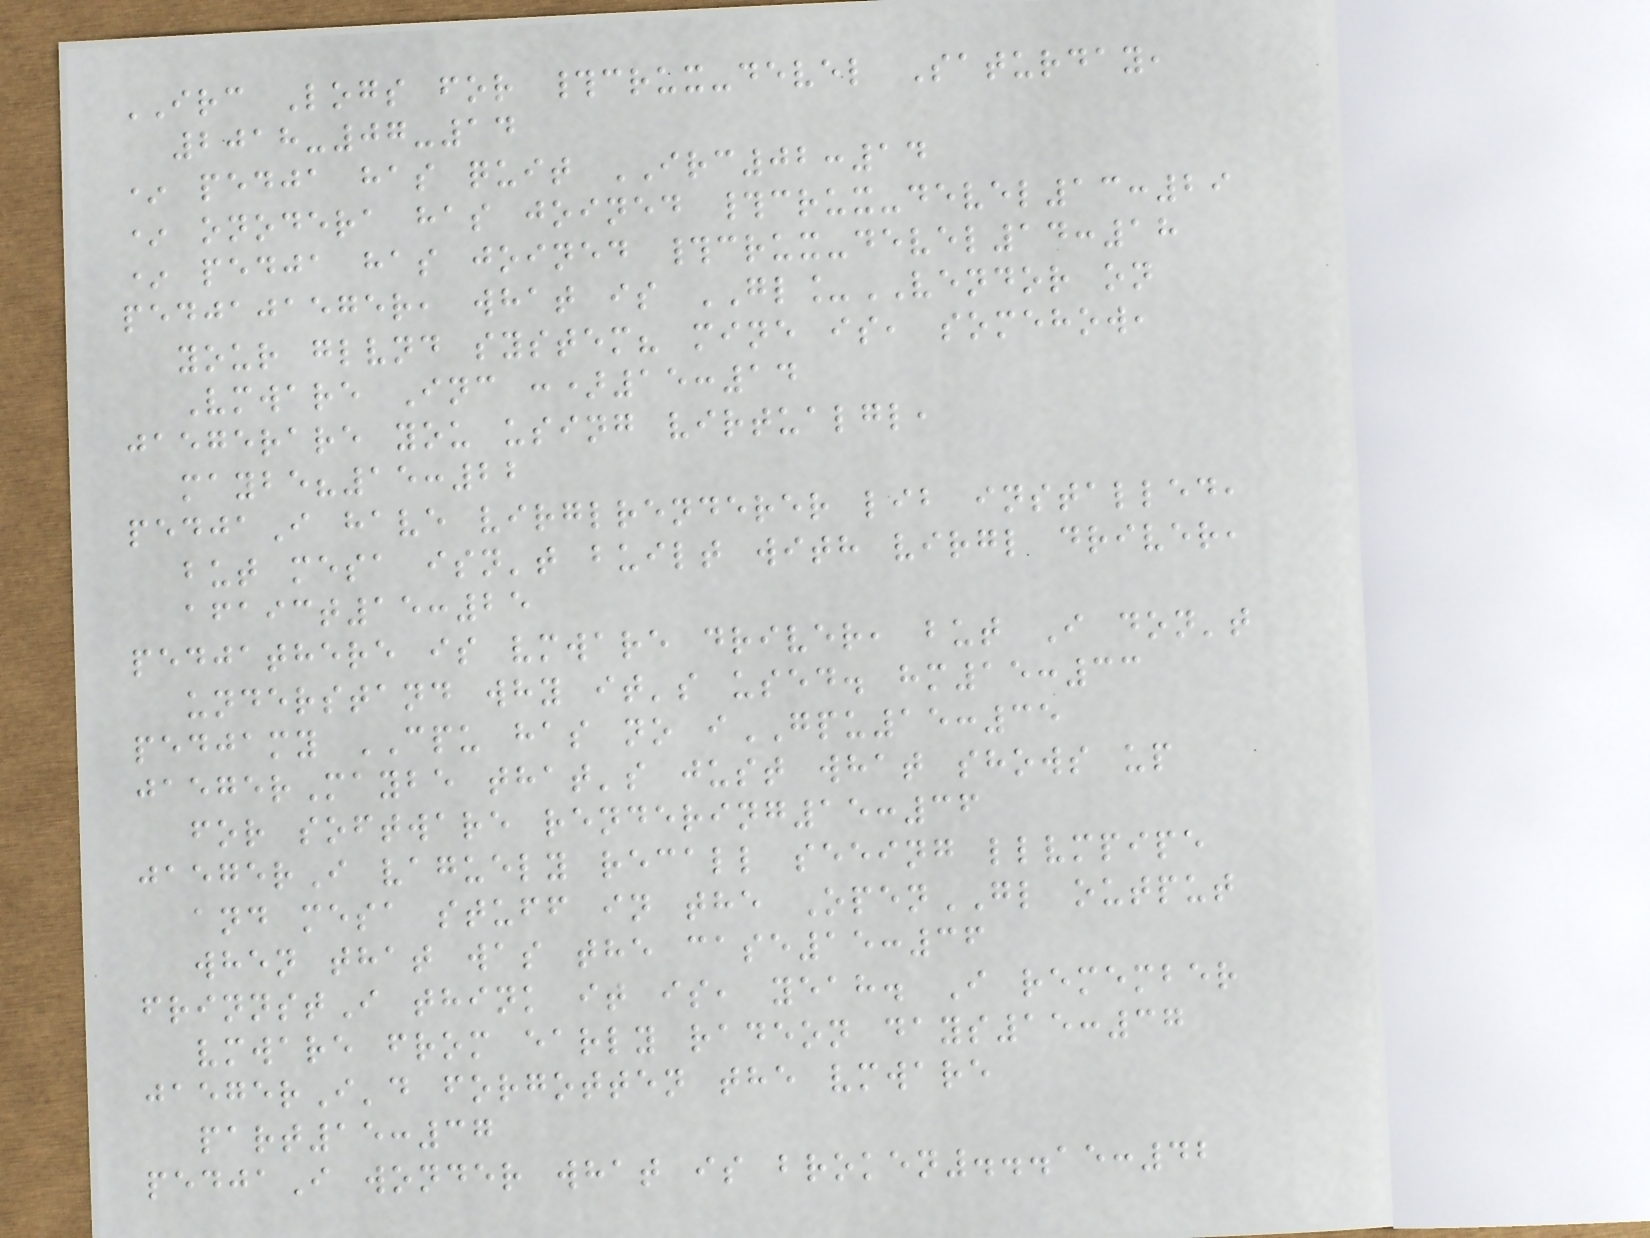IRC Logs for #crux-devel Saturday,
2018-07-14
* pedja has quit IRC02:14
* onodera has joined #crux-devel13:29
* pedja has joined #crux-devel14:18
pedjajaeger, what is GL_VENDOR on
your glvnd system? mine is, somehow,
Vmware Inc :)15:14
jaegerare you using virtualgl,
maybe?15:22
pedjaI have virglrenderer lib installed,
but mesa isn't built with virgl driver,
afaict15:25
pedjathere is vmware driver, but I don't
understand why it's used. hm15:33
pedjamy CPU has no iGPU15:35
jaegerMaybe that's just what shows up
for software rendering15:36
jaegerI vaguely recall seeing llvmpipe
and mesa stuff in the OpenGL output
when that was the case15:36
frinnstI think it is, yeah. I remember
vmware from early radeon days15:37
jaegerI'd forgotten the vmware
part15:37
pedjaI wonder what is broken...15:42
